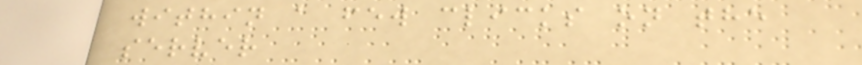within a few clicks on the
server
